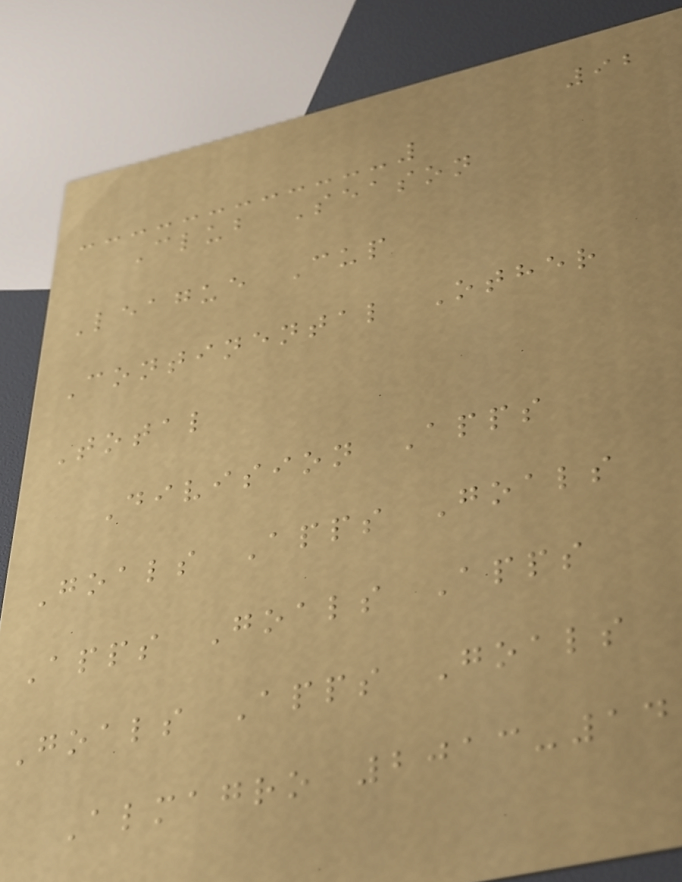92
Club Season
League Cup
Continental Other
Total
Division Apps
Goals Apps Goals
Apps Goals Apps
Goals Apps Goals
Almagro 2013-14
